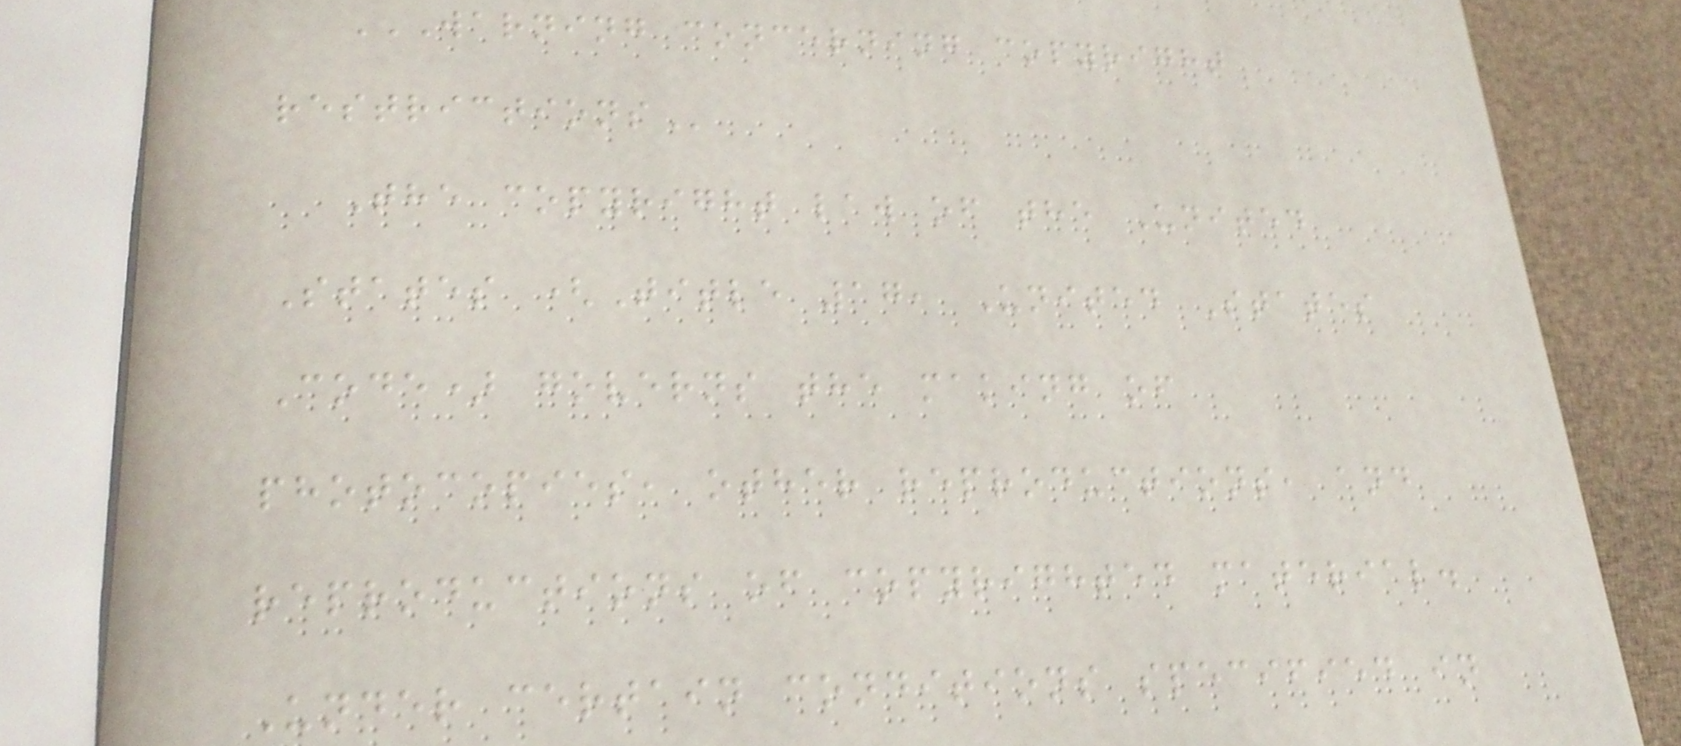WARNING CONCERNING COPYRIGHT
RESTRICTIONS
The copyright law of the United
States (Title 17, United States
Code) governs the making of
photocopies, other reproductions, and
reproductions of copyrighted material.
Under certain conditions specified in
